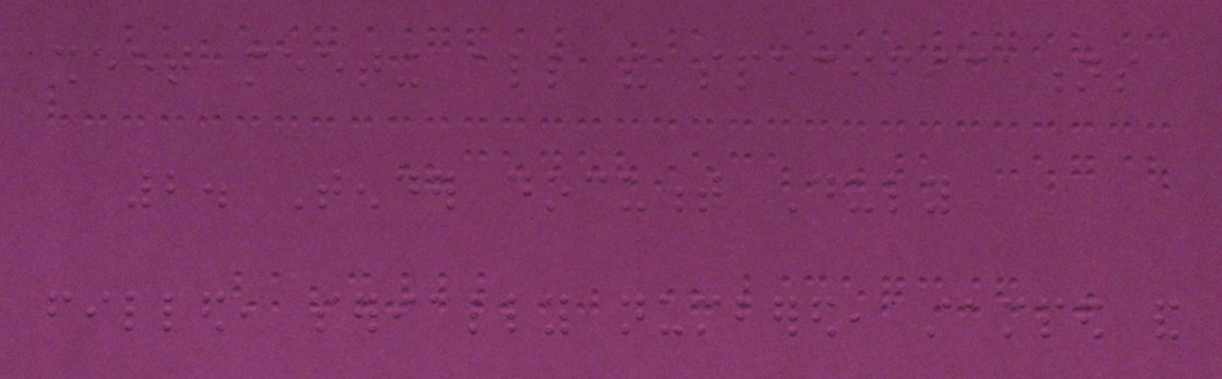sheet meeting all the specifications
2. Tender document Duly
filled, serially numbered, stamped and
